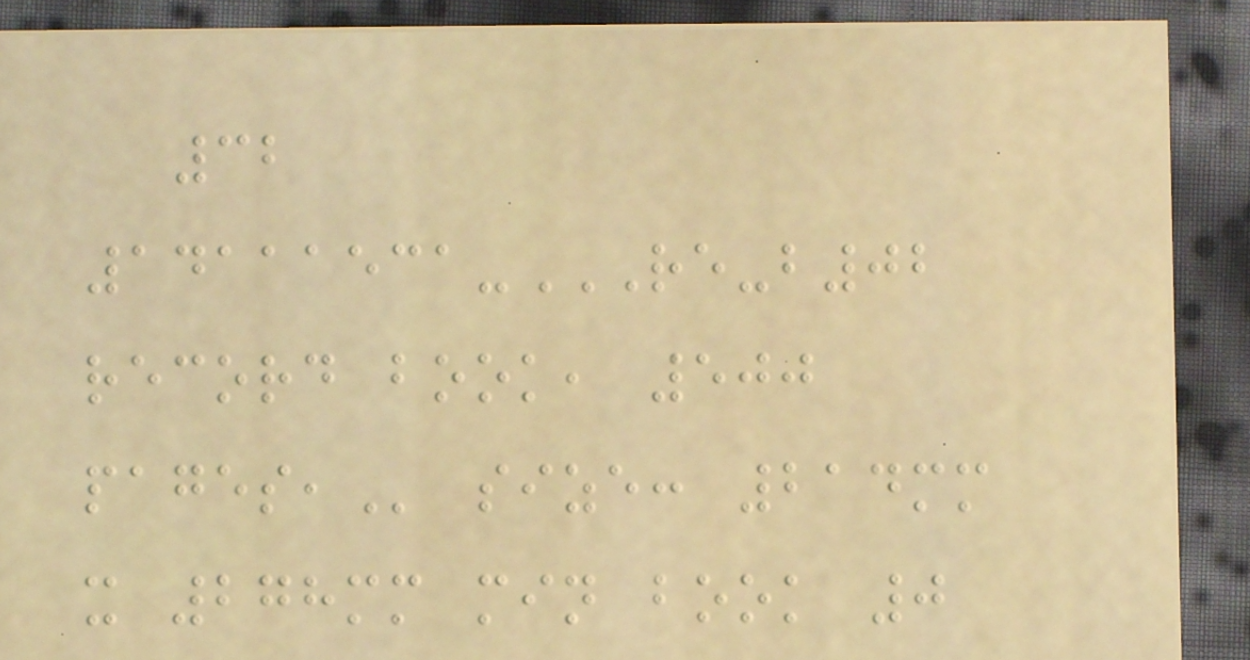32
14111531-RE-B02
RECORD BOOK, 500
PAGES, size: 214mm
x 278mm min book 0
